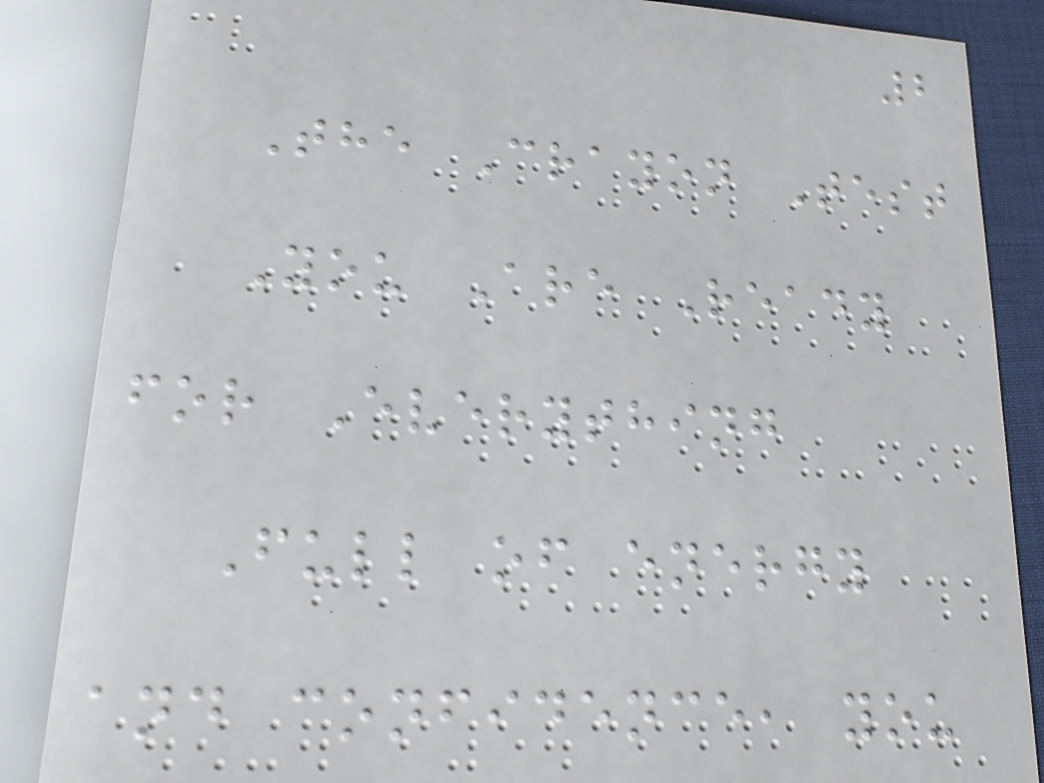2
The Crayon Test
You Are Ready
for Everything
Full of energy
and confidence, you
